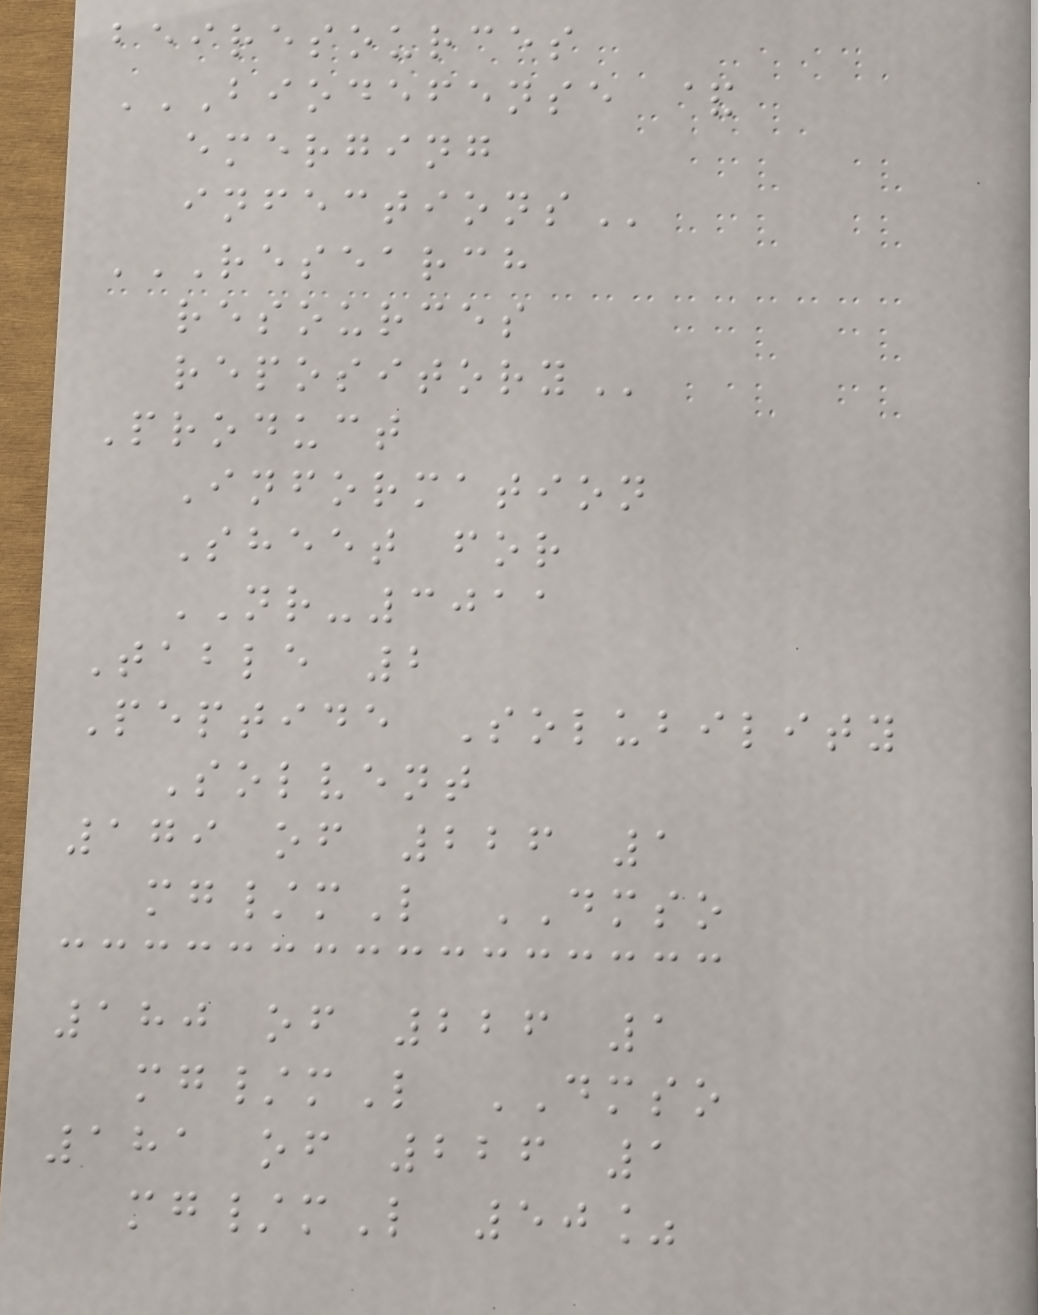beiresources
BIODEFENSE &
EMERGING
INFECTIONS
RESEARCH
RESOURCES
REPOSITORY
Product
Information
Sheet for
NR-3011
Table 2
Peptide Solubility
Solvent
179 of 226 1
mg/mL DMSO
180 of 226 1
mg/mL DMSO
181 of 226 1
mg/mL 50%
